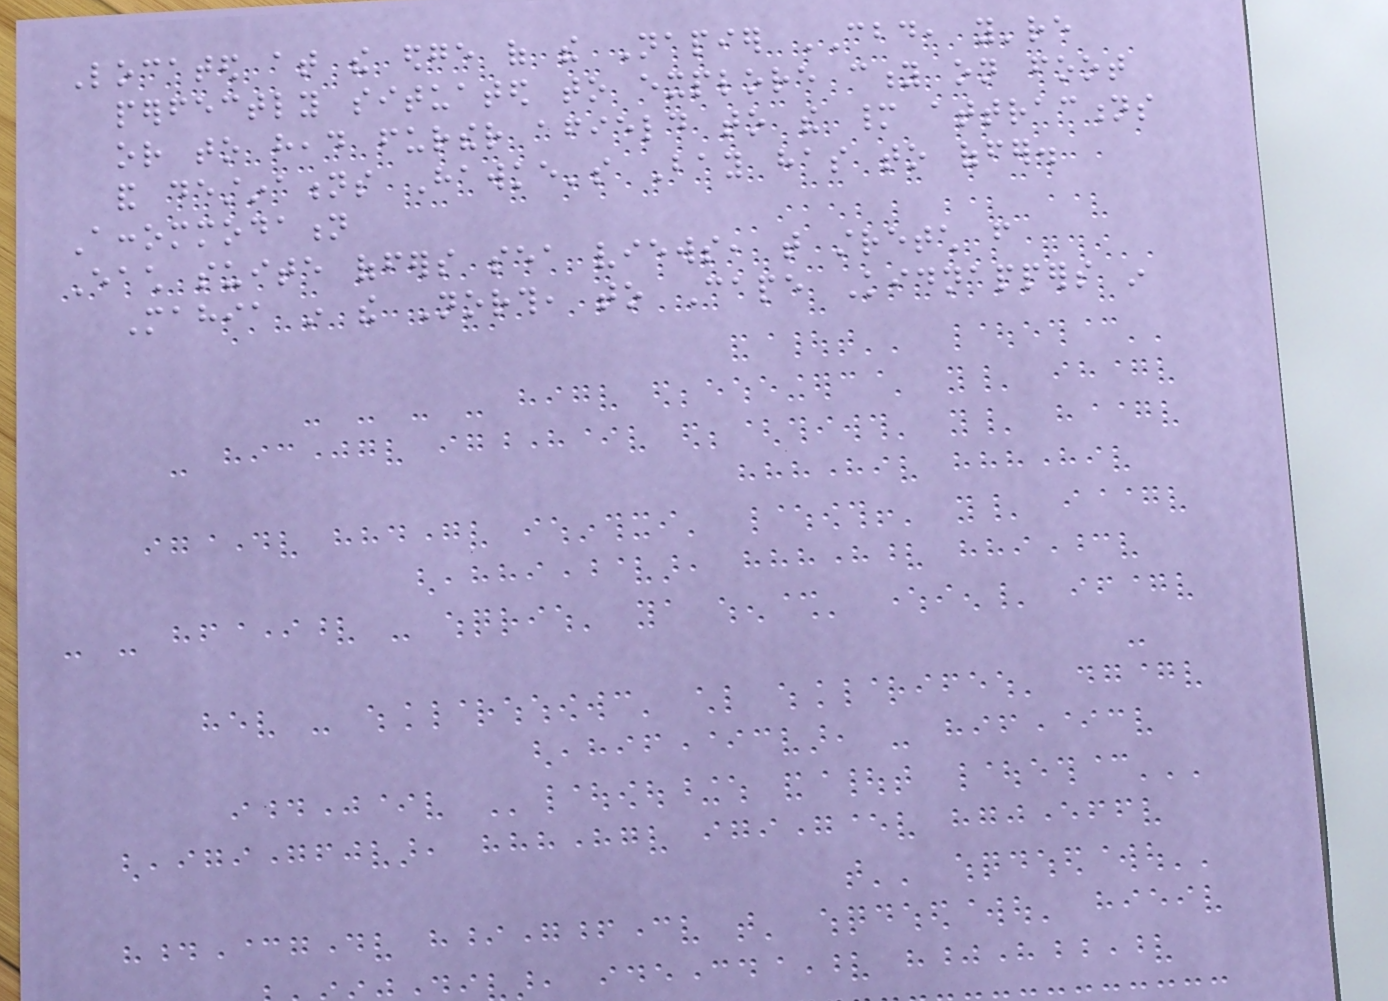Located at the edge of the Napier CBD, you're
perfectly situated to explore city on foot
or to head further afield to the many attractions
and destinations Hawke's Bay has to offer.
Accommodation
Each suite offers sea views, that stretch from
Mahia in the North, to Cape Kidnappers in
